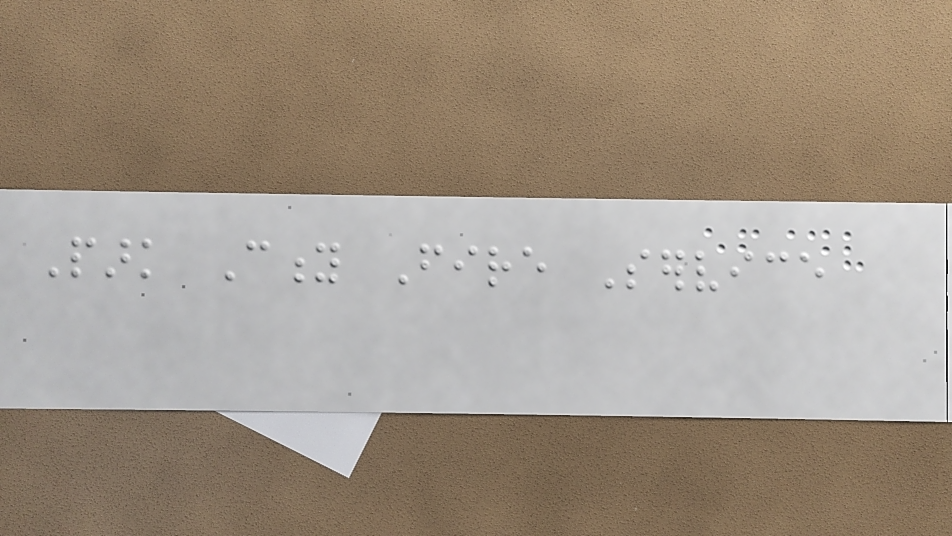Park City Fire Service
